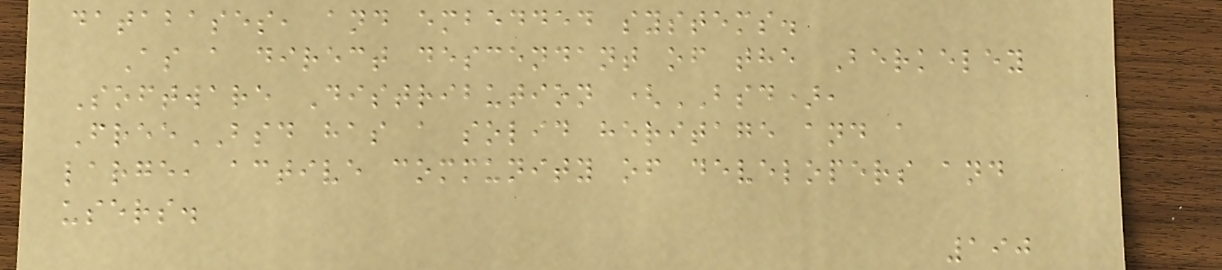databases, and embedded systems.
As a direct descendant of the Berkeley
Software Distribution (BSD),
FreeBSD has a solid heritage and a
large, active community of developers and
users.
190
